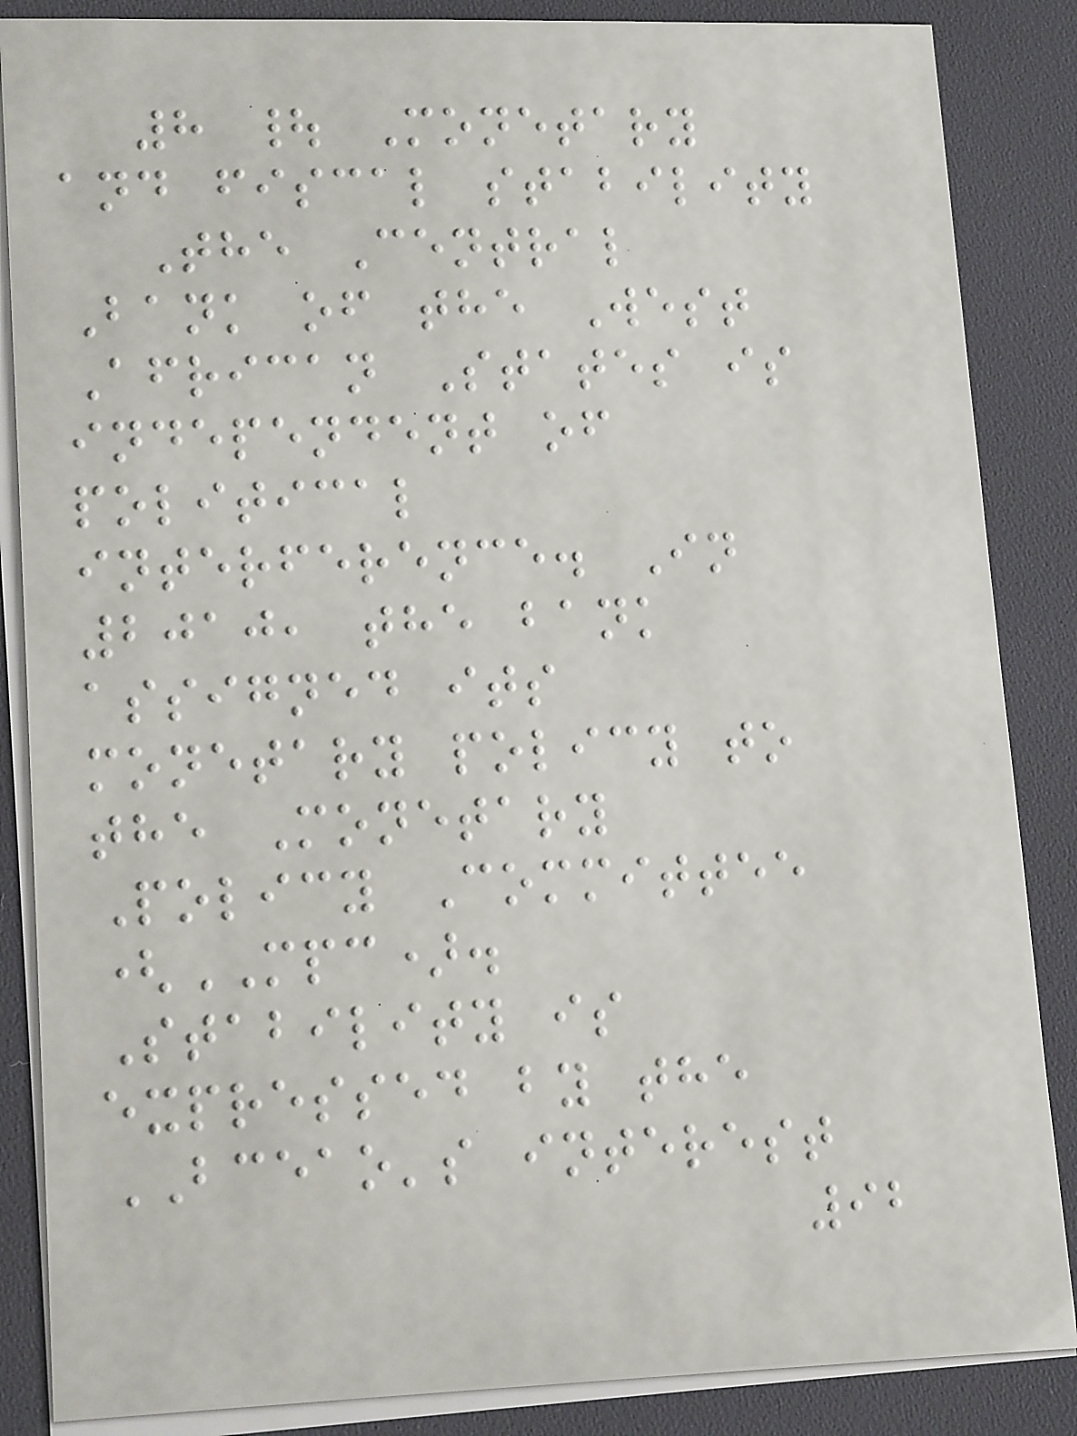8 | Monetary
and fiscal stability
The Central
Bank of the West
African States is
independent of
political
interference. In
2010, the bank
assigned its
monetary policy to
the Monetary
Policy Committee
(MPC).
Stability is
expressed by the
BCEAO's interest
92
